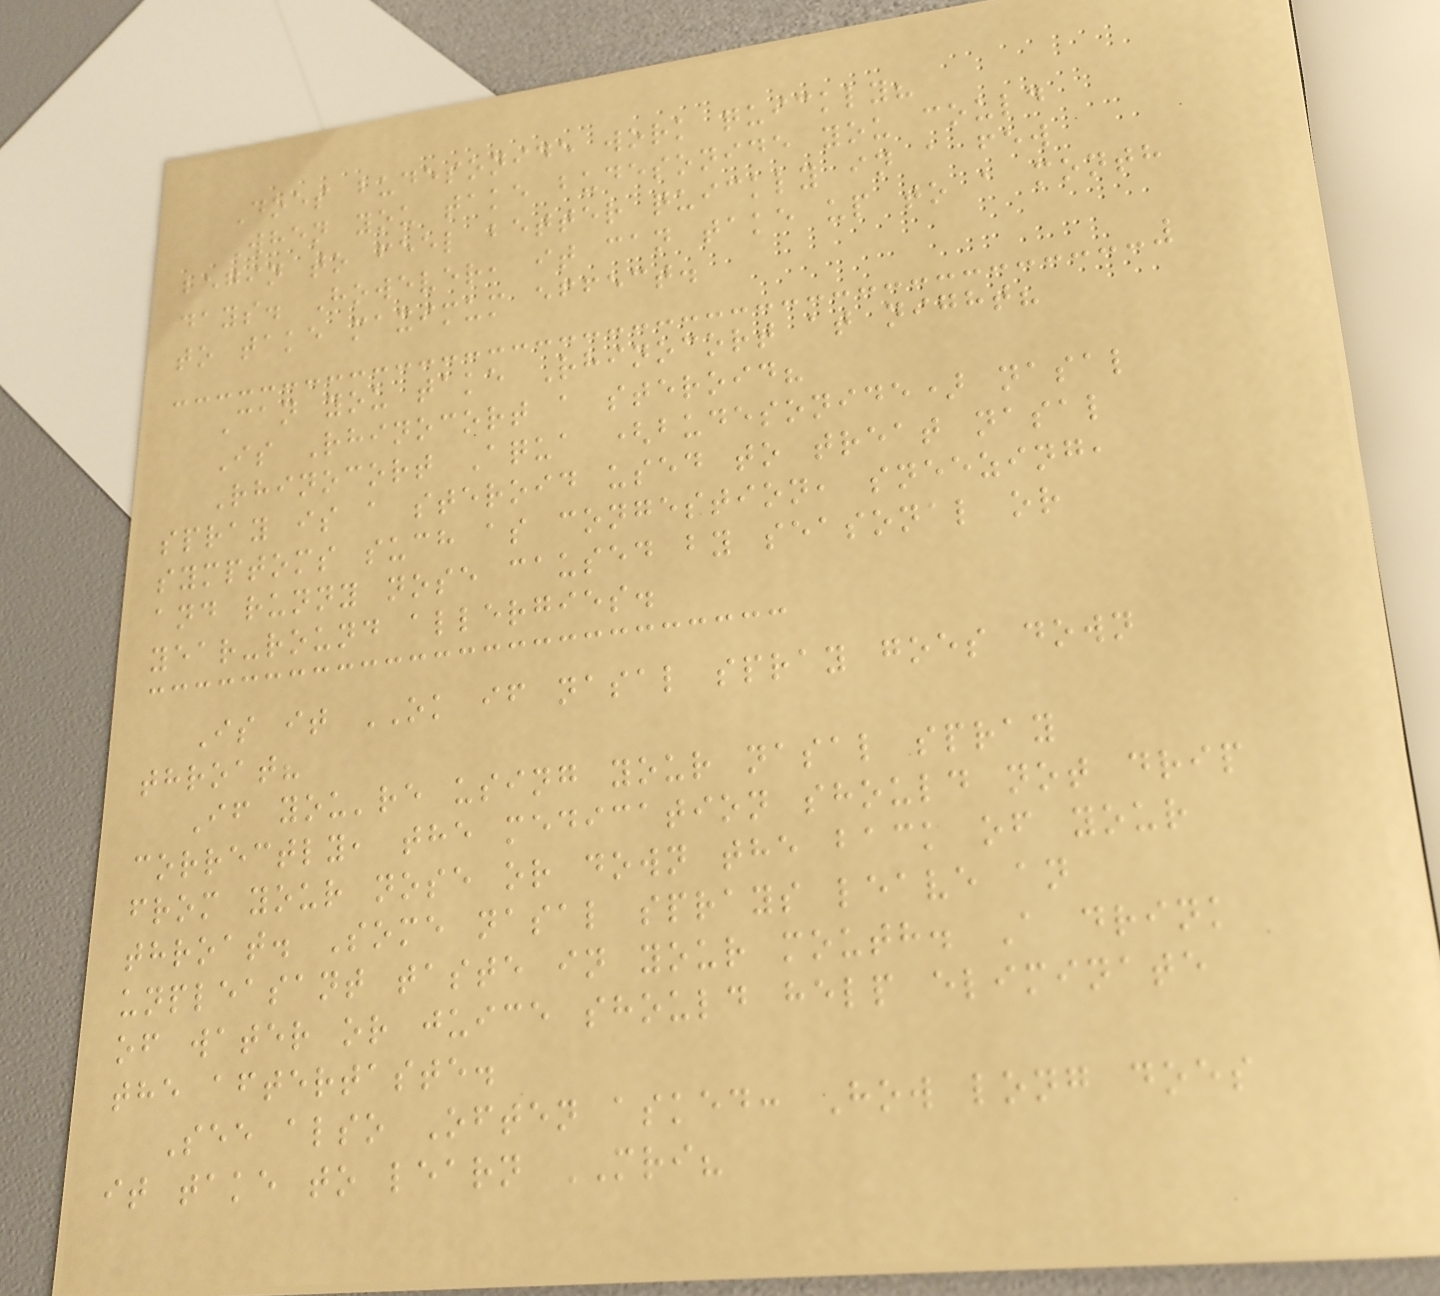Does budesonide work quickly?
When you take budesonide you could
begin to feel better quickly in a few
days. However, it can take up to a month
to take maximum effect.
Can you take Rhinocort at night?
Is Rhinocort a steroid?
Rhinocort Aqua (budesonide) nasal
spray is a steroid used to treat nasal
symptoms such as congestion, sneezing,
and runny nose caused by seasonal or
year-round allergies.
Is it OK if nasal spray goes down
throat?
If you're using your nasal spray
correctly, the medication should not drip
from your nose or down the back of your
throat. Some nasal sprays leave an
unpleasant taste in your mouth. A drink
of water or juice should help eliminate
the aftertaste.
See also Often asked: How long does
it take to learn MRI?
